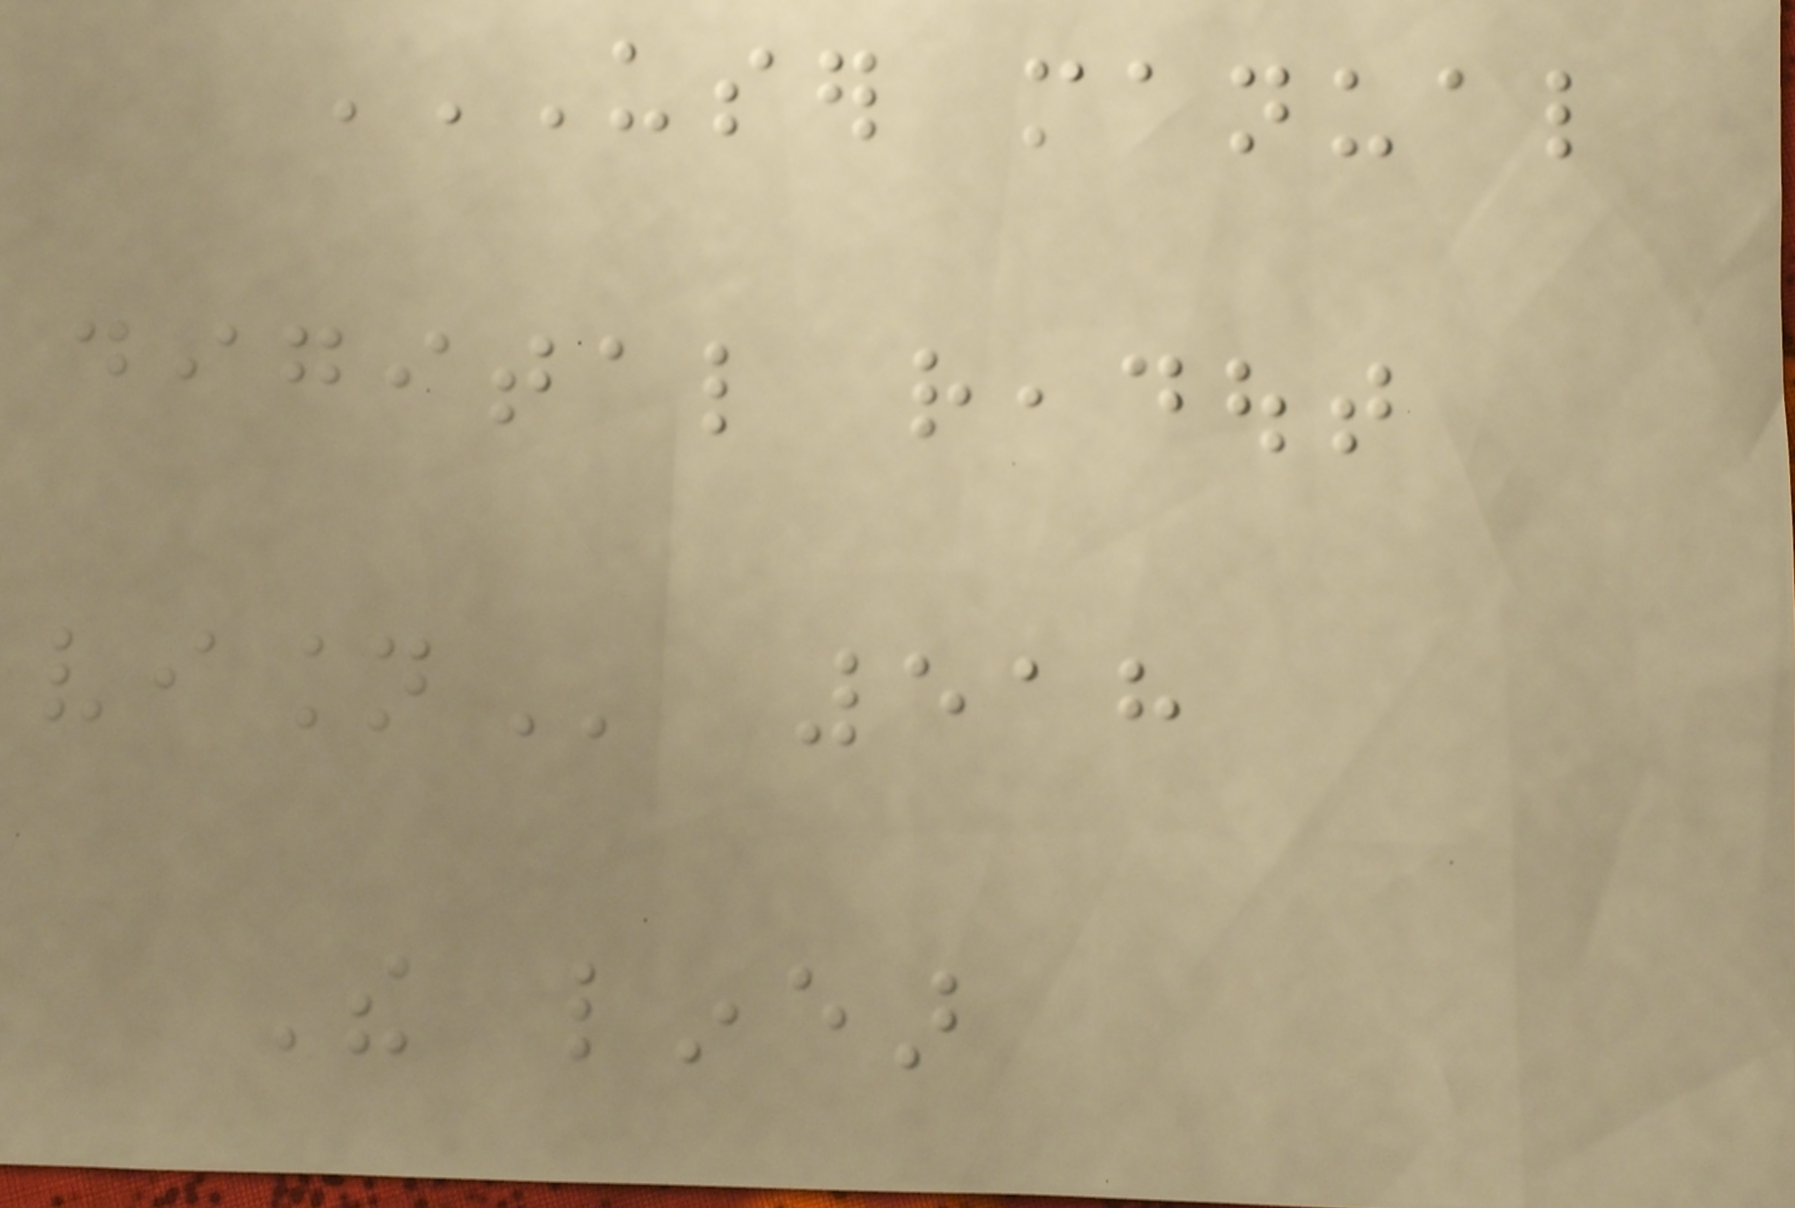USER MANUAL
DIGITAL READOUT
VISION 518
The linear
